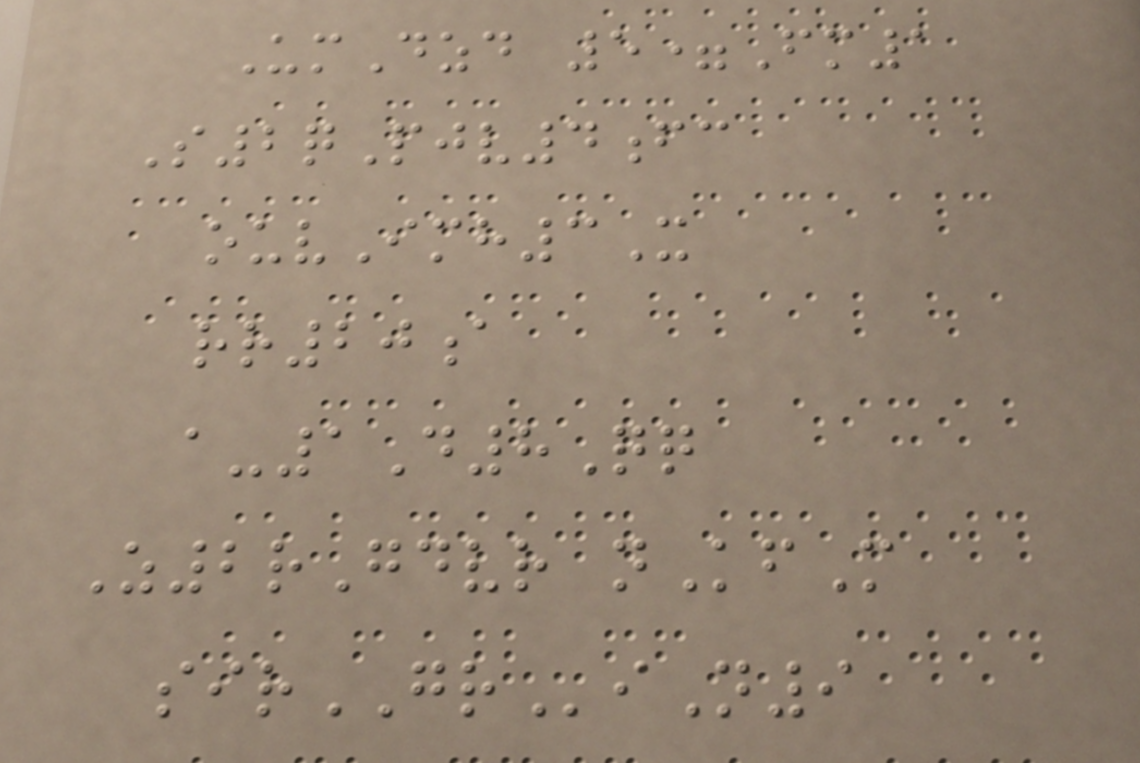UmDzd 5=Fm1
S2qPjv4fc
ouvImh3X
rr20a
a-1D8Qq
Z2rGdvr nKfM
sirGRiN9
